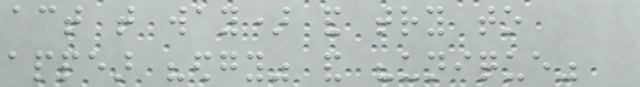act that way) and try to
appear "edgy" and "unique"
